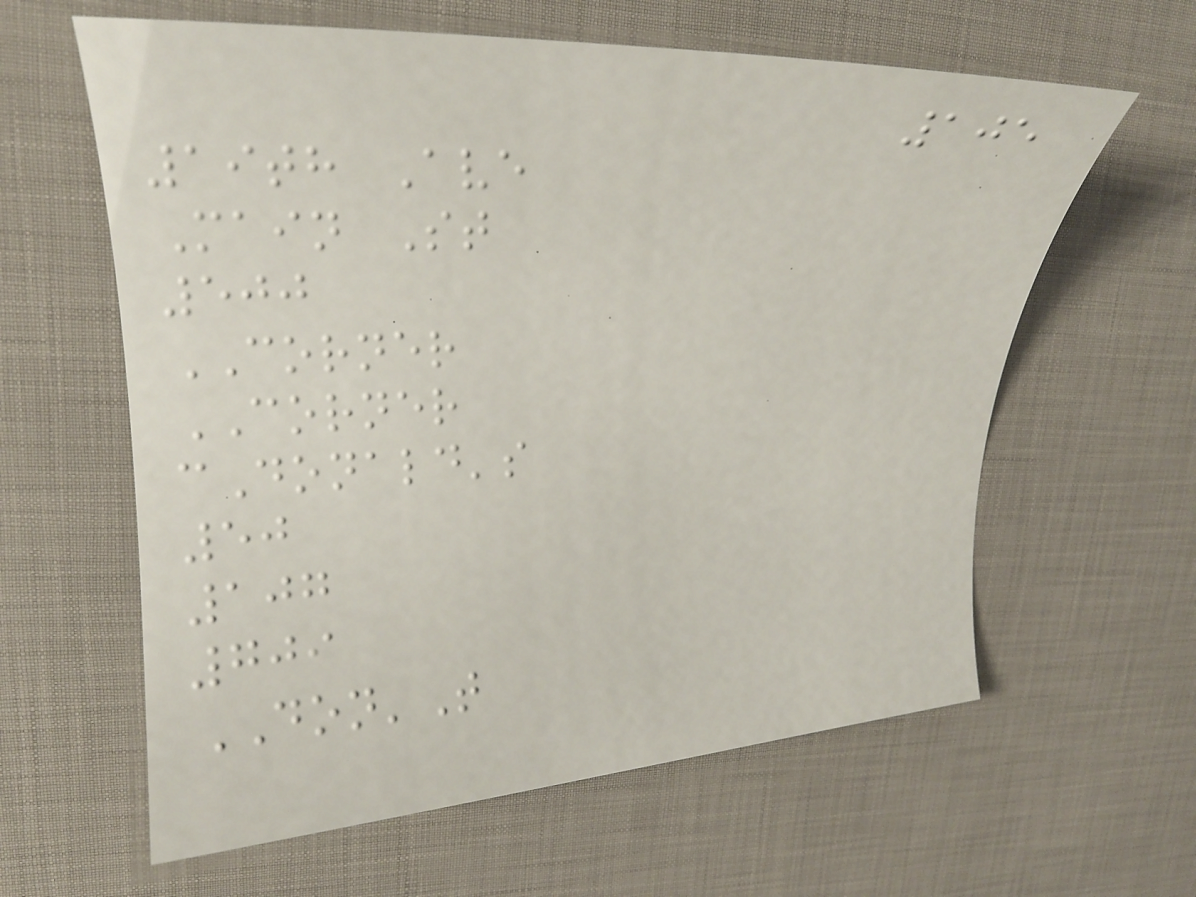105
19th Ave
Main St
500
CORNER
CORNER
cDonald's
50
107
709
DON'T
